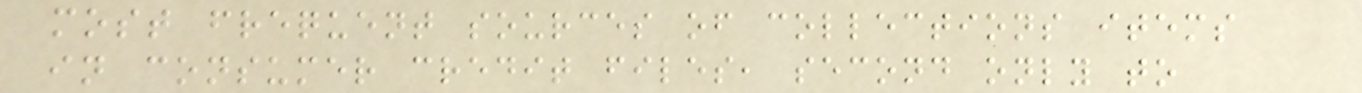most frequent sources of collections items
in consumer credit files, second only to
